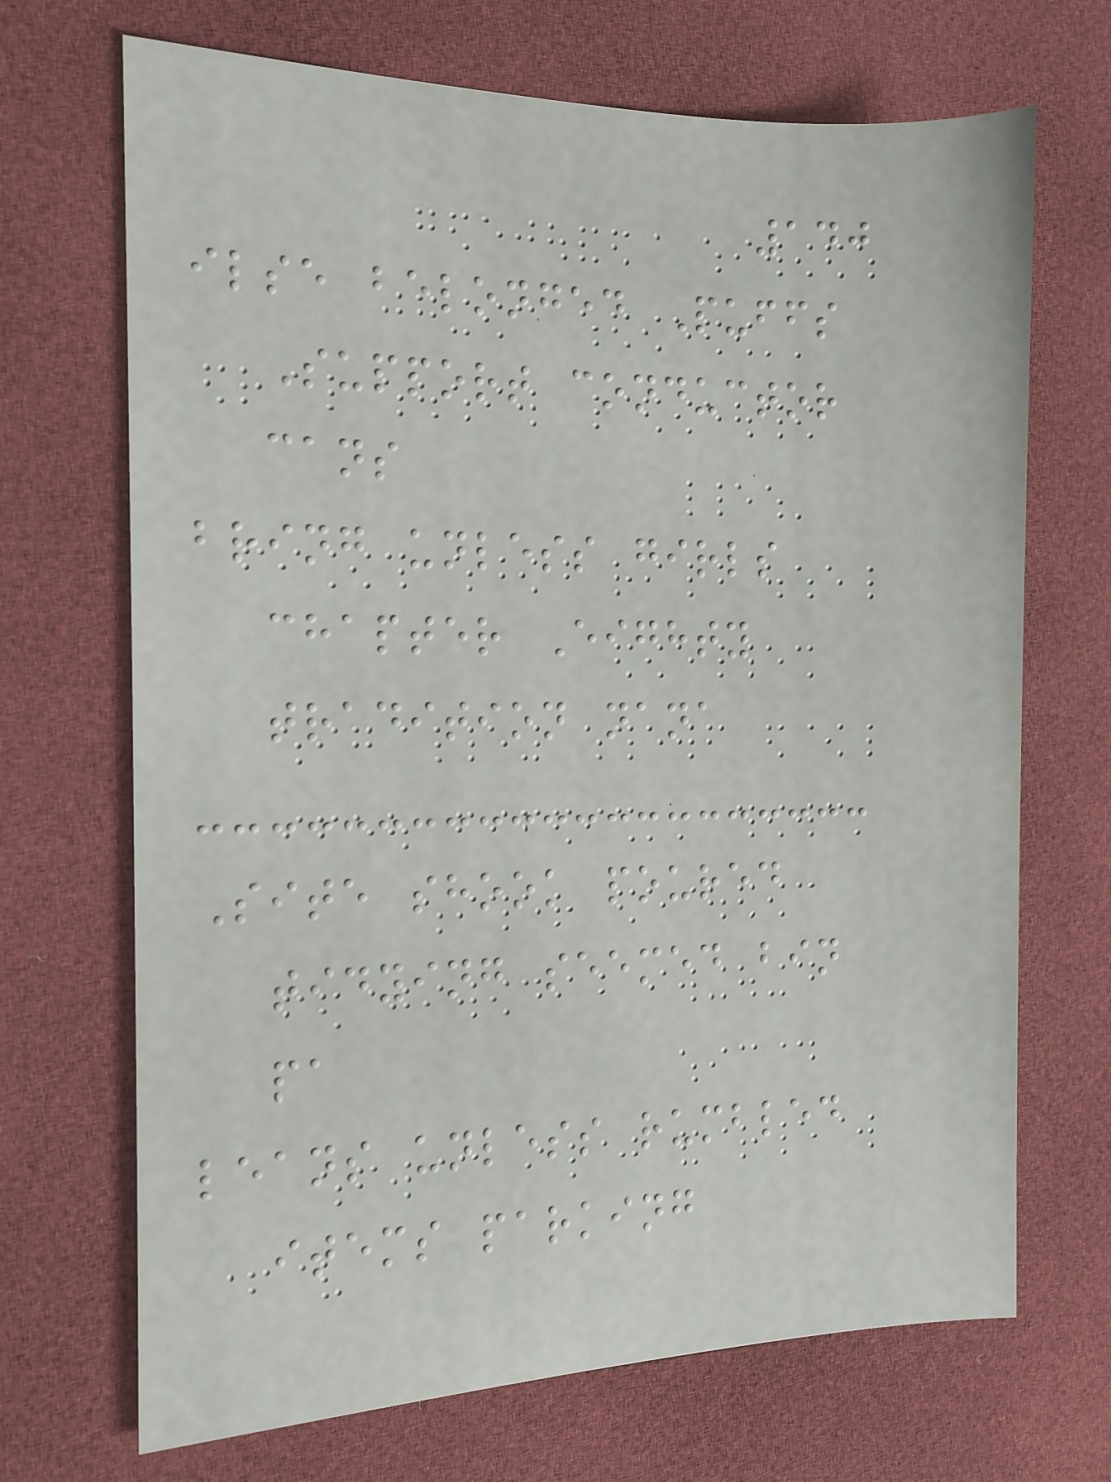140
ilse belonged Puffs
Support conductor
cans
bring unless girls
chapter Eighty
tradition nana
Site shook poured
tidying seemed bin
pa
leans unless rumbled
items parking
